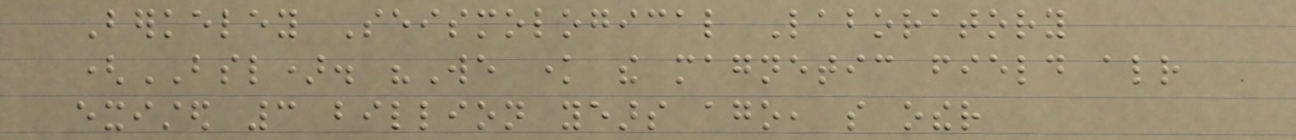Berkeley Seismological Laboratory
(BSL). "We know the magnetic field already
existed 3 billion years ago, so other
